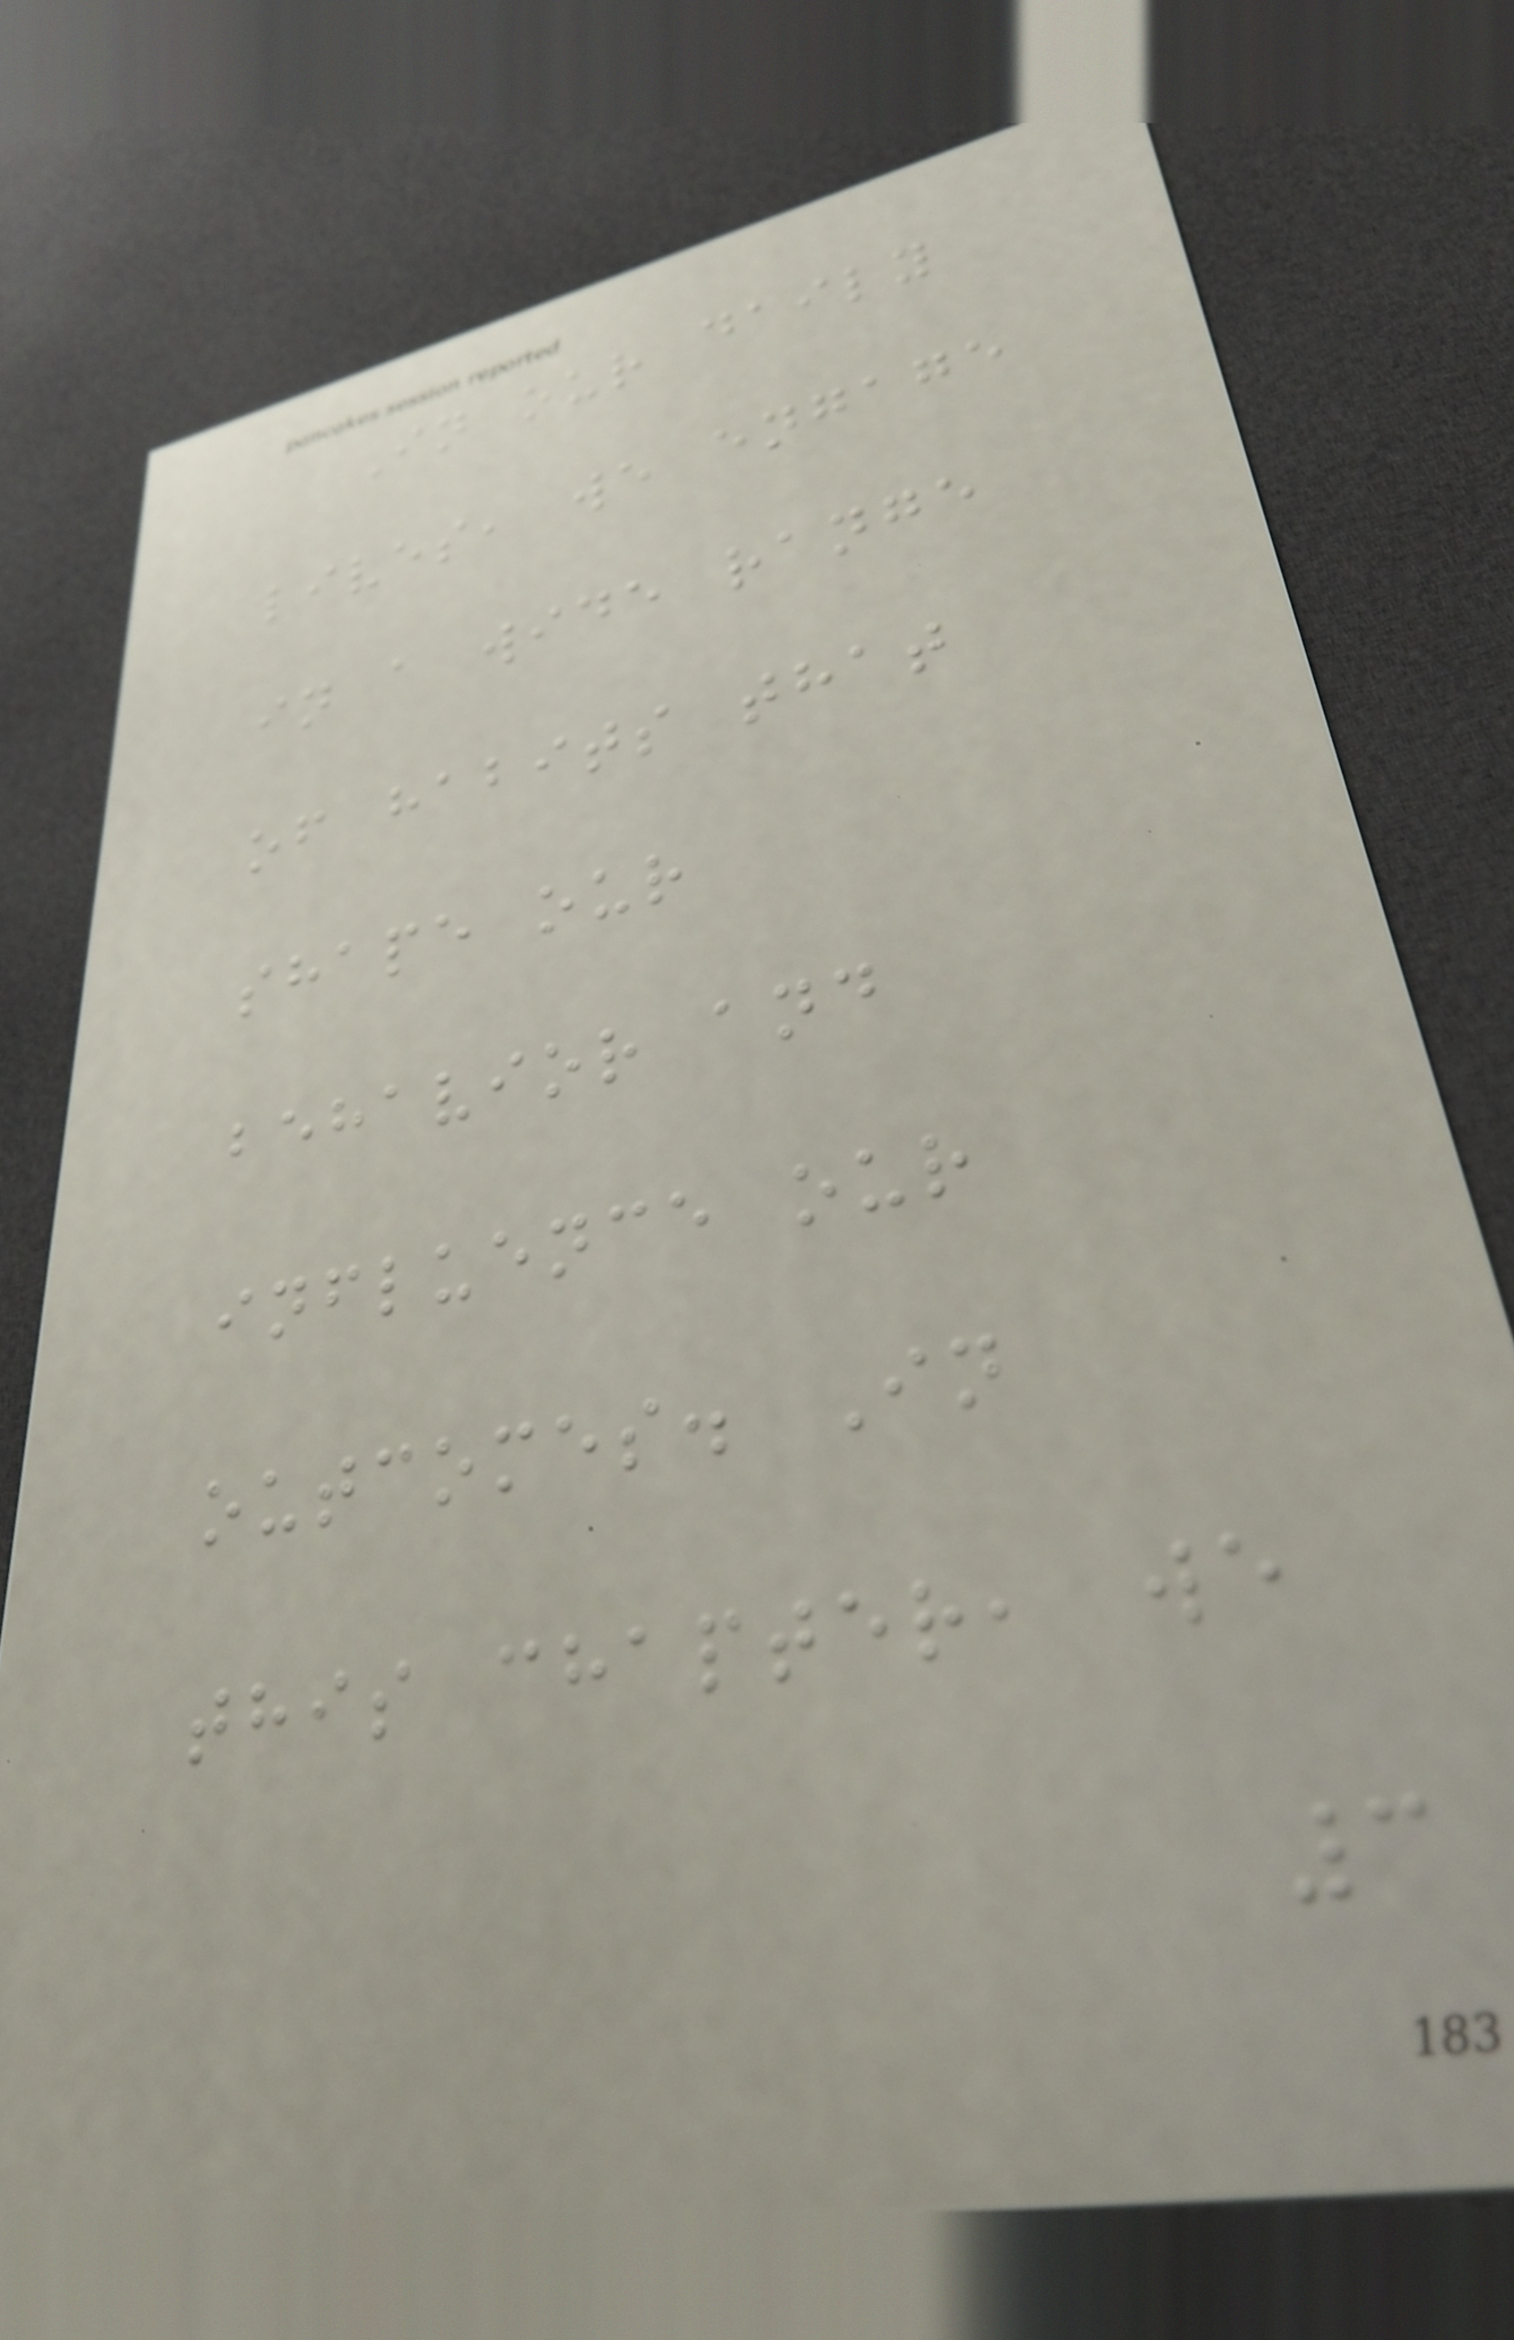In our daily
lives, we engage
in a wide range
of habits that
shape our
behavior and
influence our
outcomes. In
this chapter, we
3
